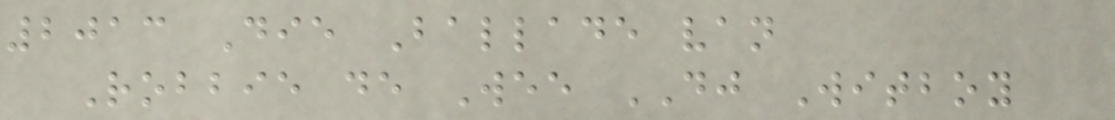2013 Die Ballade van
Robbie de Wee DJ Witboy
